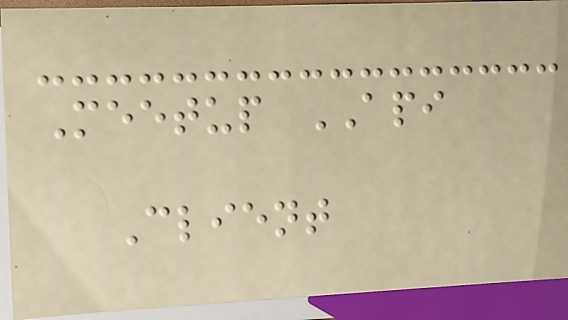Meetup API
Client
